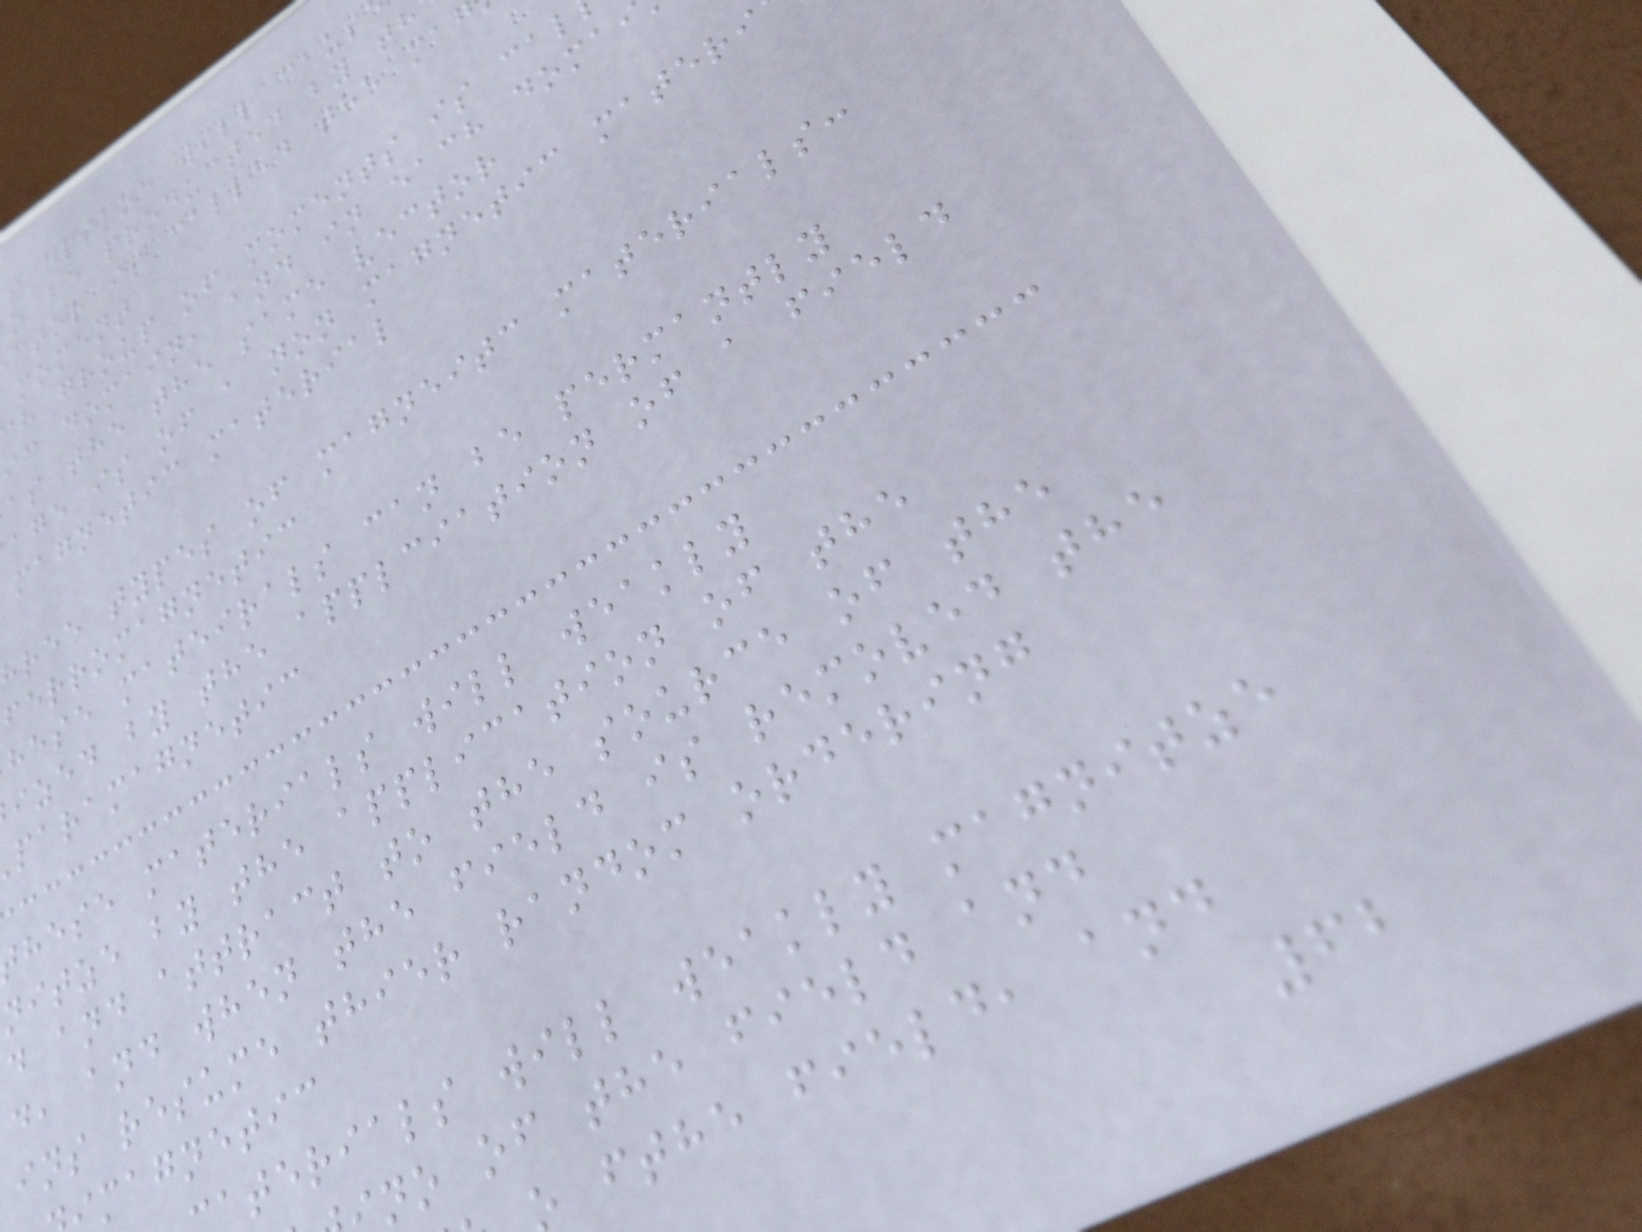s dpiloe will caus
o be producted by th
ctor is called the ma
moment
h group of moments is cal
ic domain, and in each domai
as the the same vector
age is of a non magnetic materi
magnetic material
ree types of magneitc materials:
ferromagnetic
hese mateirals can be permantly
ized by the applciation of a field
paramagnetic
hese materials will weakly
nitze by the application of the
d and attract to the source of the
d, and when the field is removed the
ins resume thier random ordering
magnetic
aterials will weakly magnitze
no of the field and
fthe field, and
62
